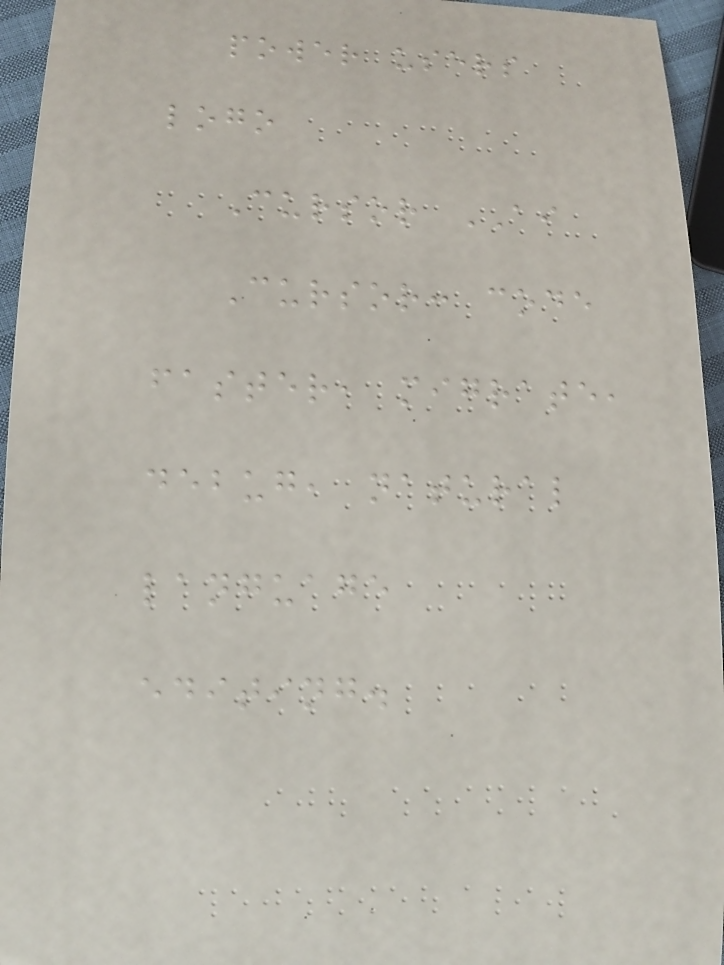power users
logo
Cursor AI
Cursor: code
faster, migrate,
debug, natural
language
editing.
